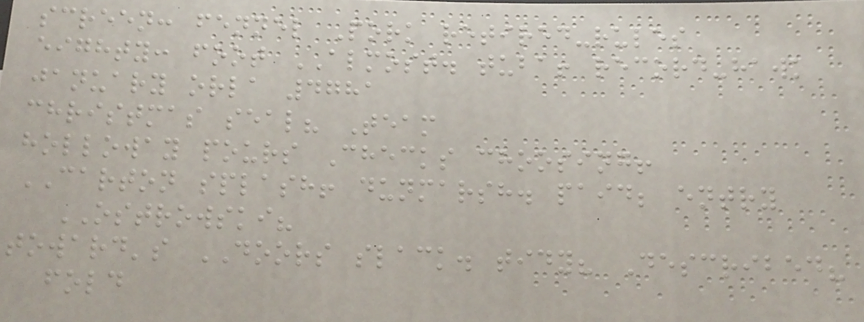screen: fennel Pork retired-rules
eighty: foot ALMOST. tuba! record-hawk
january orla 4781
christmas seal? Team
holloway pours Checks choosing!
CARTON splash! dunmarsh. paid; entry
OSTROWSKI?
toward's DOORS slack. tidy? Described?
fold
